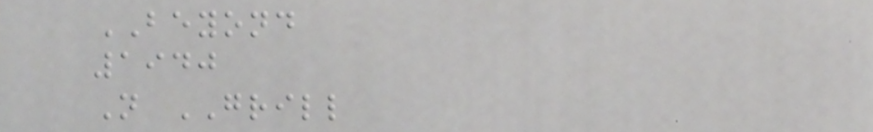BEYOND
1940
N GRILL
